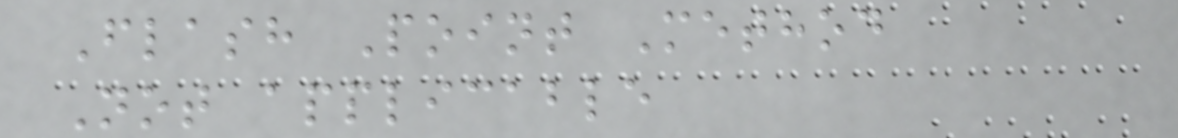Flash Point Method
Not applicable
